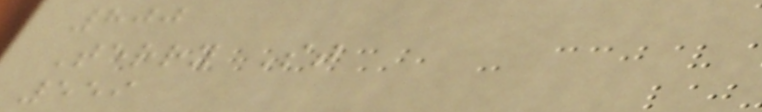800
Terry St
559
